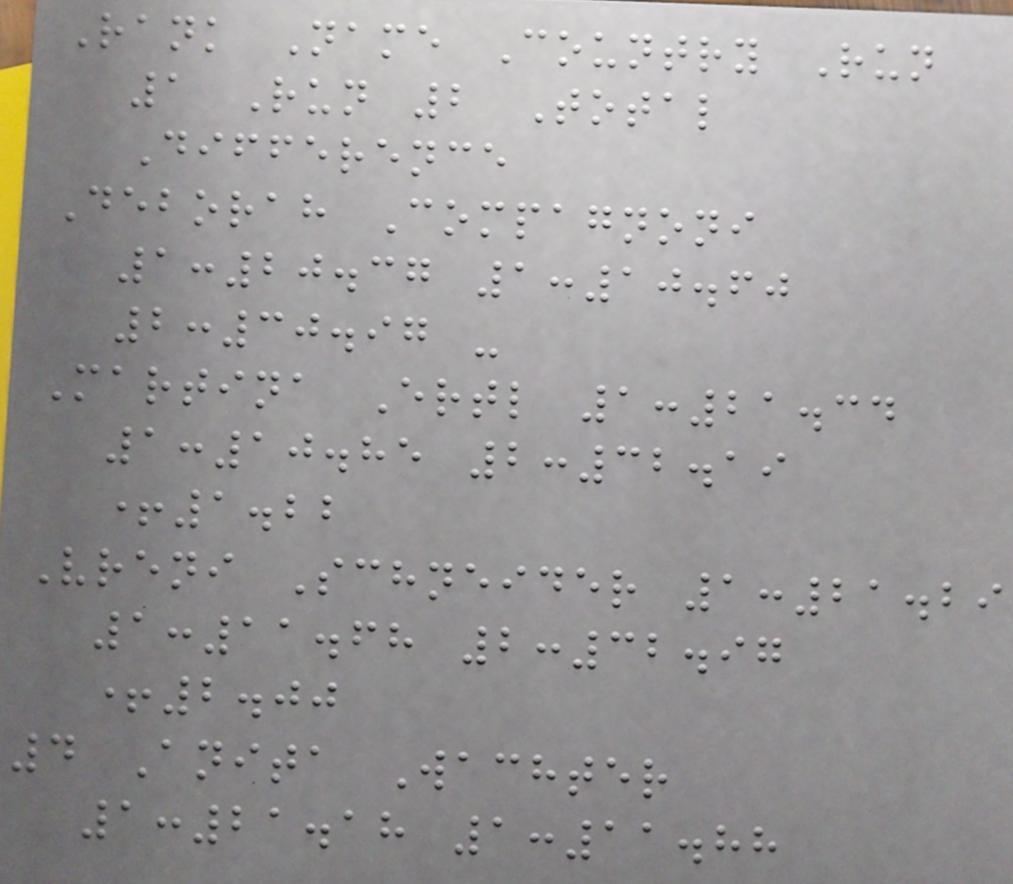Rank Name Country Run
1 Run 2 Total
Difference
Deborah Compagnoni
1:20.37 1:10.60
2:30.97 -
Martina Ertl 1:21.34
1:10.85 2:32.19
+1.22
Vreni Schneider 1:21.29
1:11.68 2:32.97
+2.00
4 Anita Wachter
1:21.18 1:11.88
